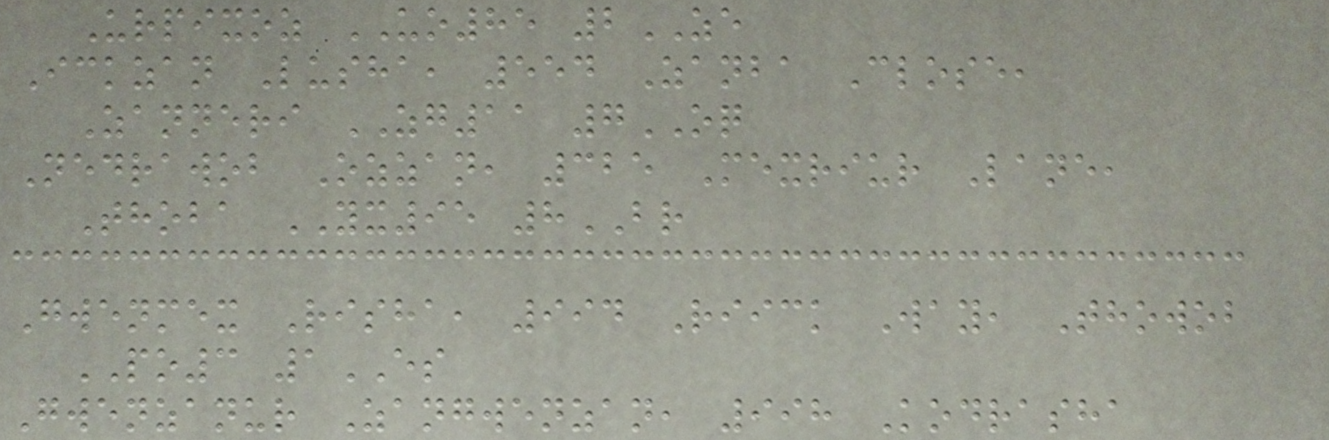Urpixoz UO85 2ZE
Ickzan Lusha, 554 Zanba Close,
Zanneri ZG11 7OQ
Nedrawob Ozzan, 325 Mexriur Lane,
Thoba YX95 8BR
Gwenmex Risha, 994 Riick Way, Thowob
PO3 1ES
Gwenzanur Zangwenzan, 998 Kodrasha
